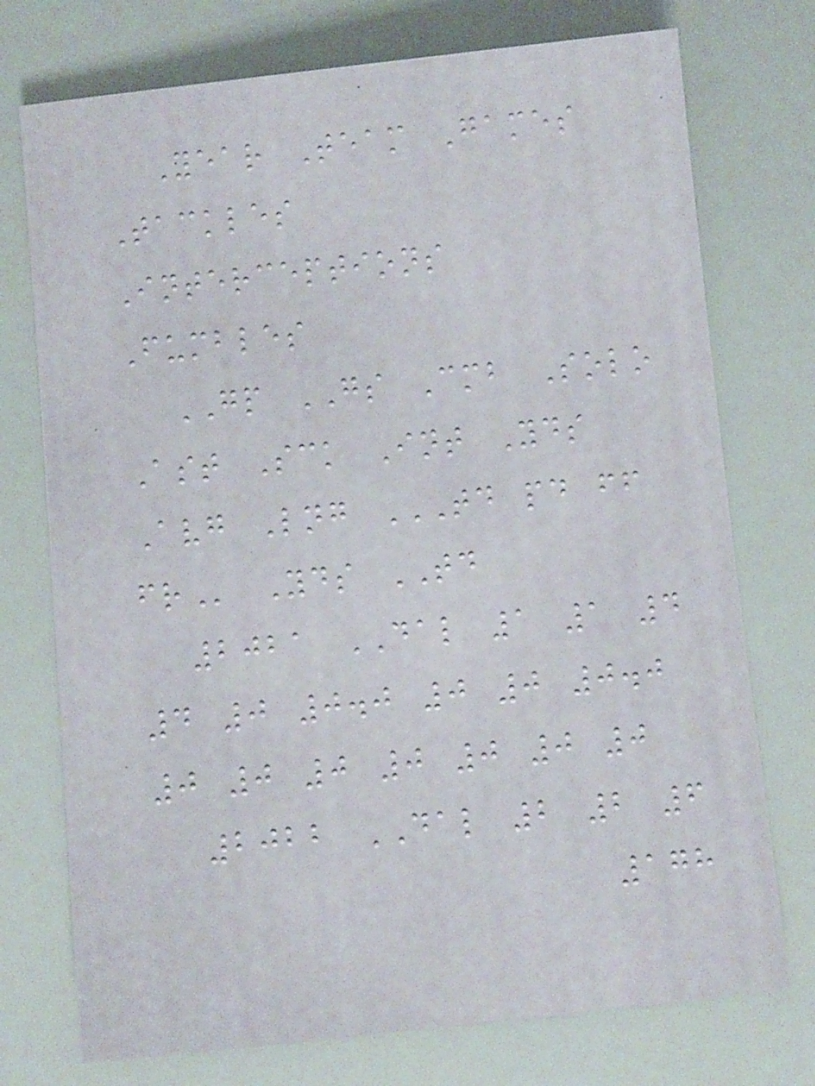Year Team Games
Tackles
Interceptions
Fumbles
GP GS Cmb Solo
Ast Sck Int Yds
Avg Lng TD PD FF
FR Yds TD
2021 DAL 1 1 4
4 0 0.0 0 0 0.0
0 0 0 0 0 0 0
2022 DAL 2 2 6
178
